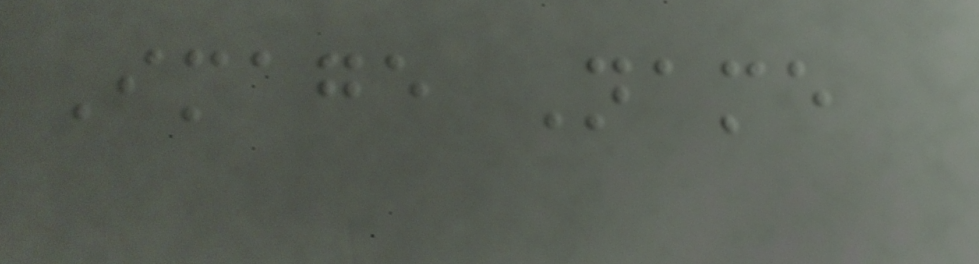Image Name
